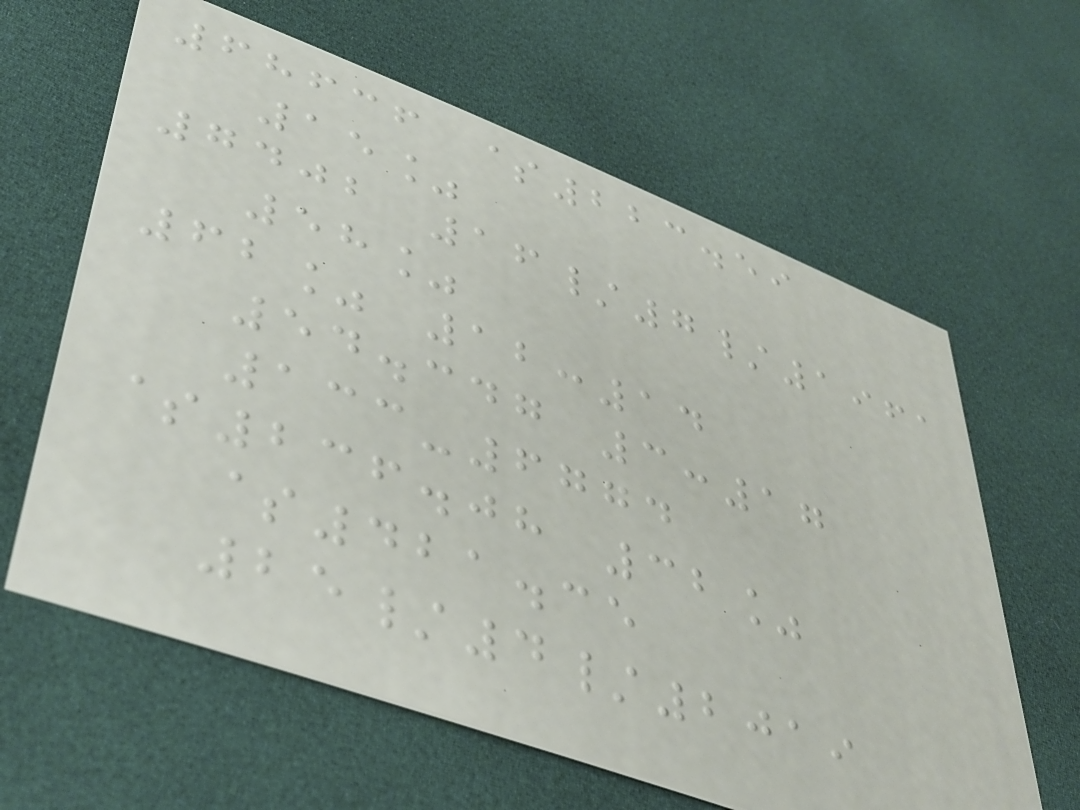68636 $223.59
15%
7402 16/7/1961
58%
62% 12:14
54.347 3:17
133-6774
$236.08 32%
$421.35
25/4/2019
